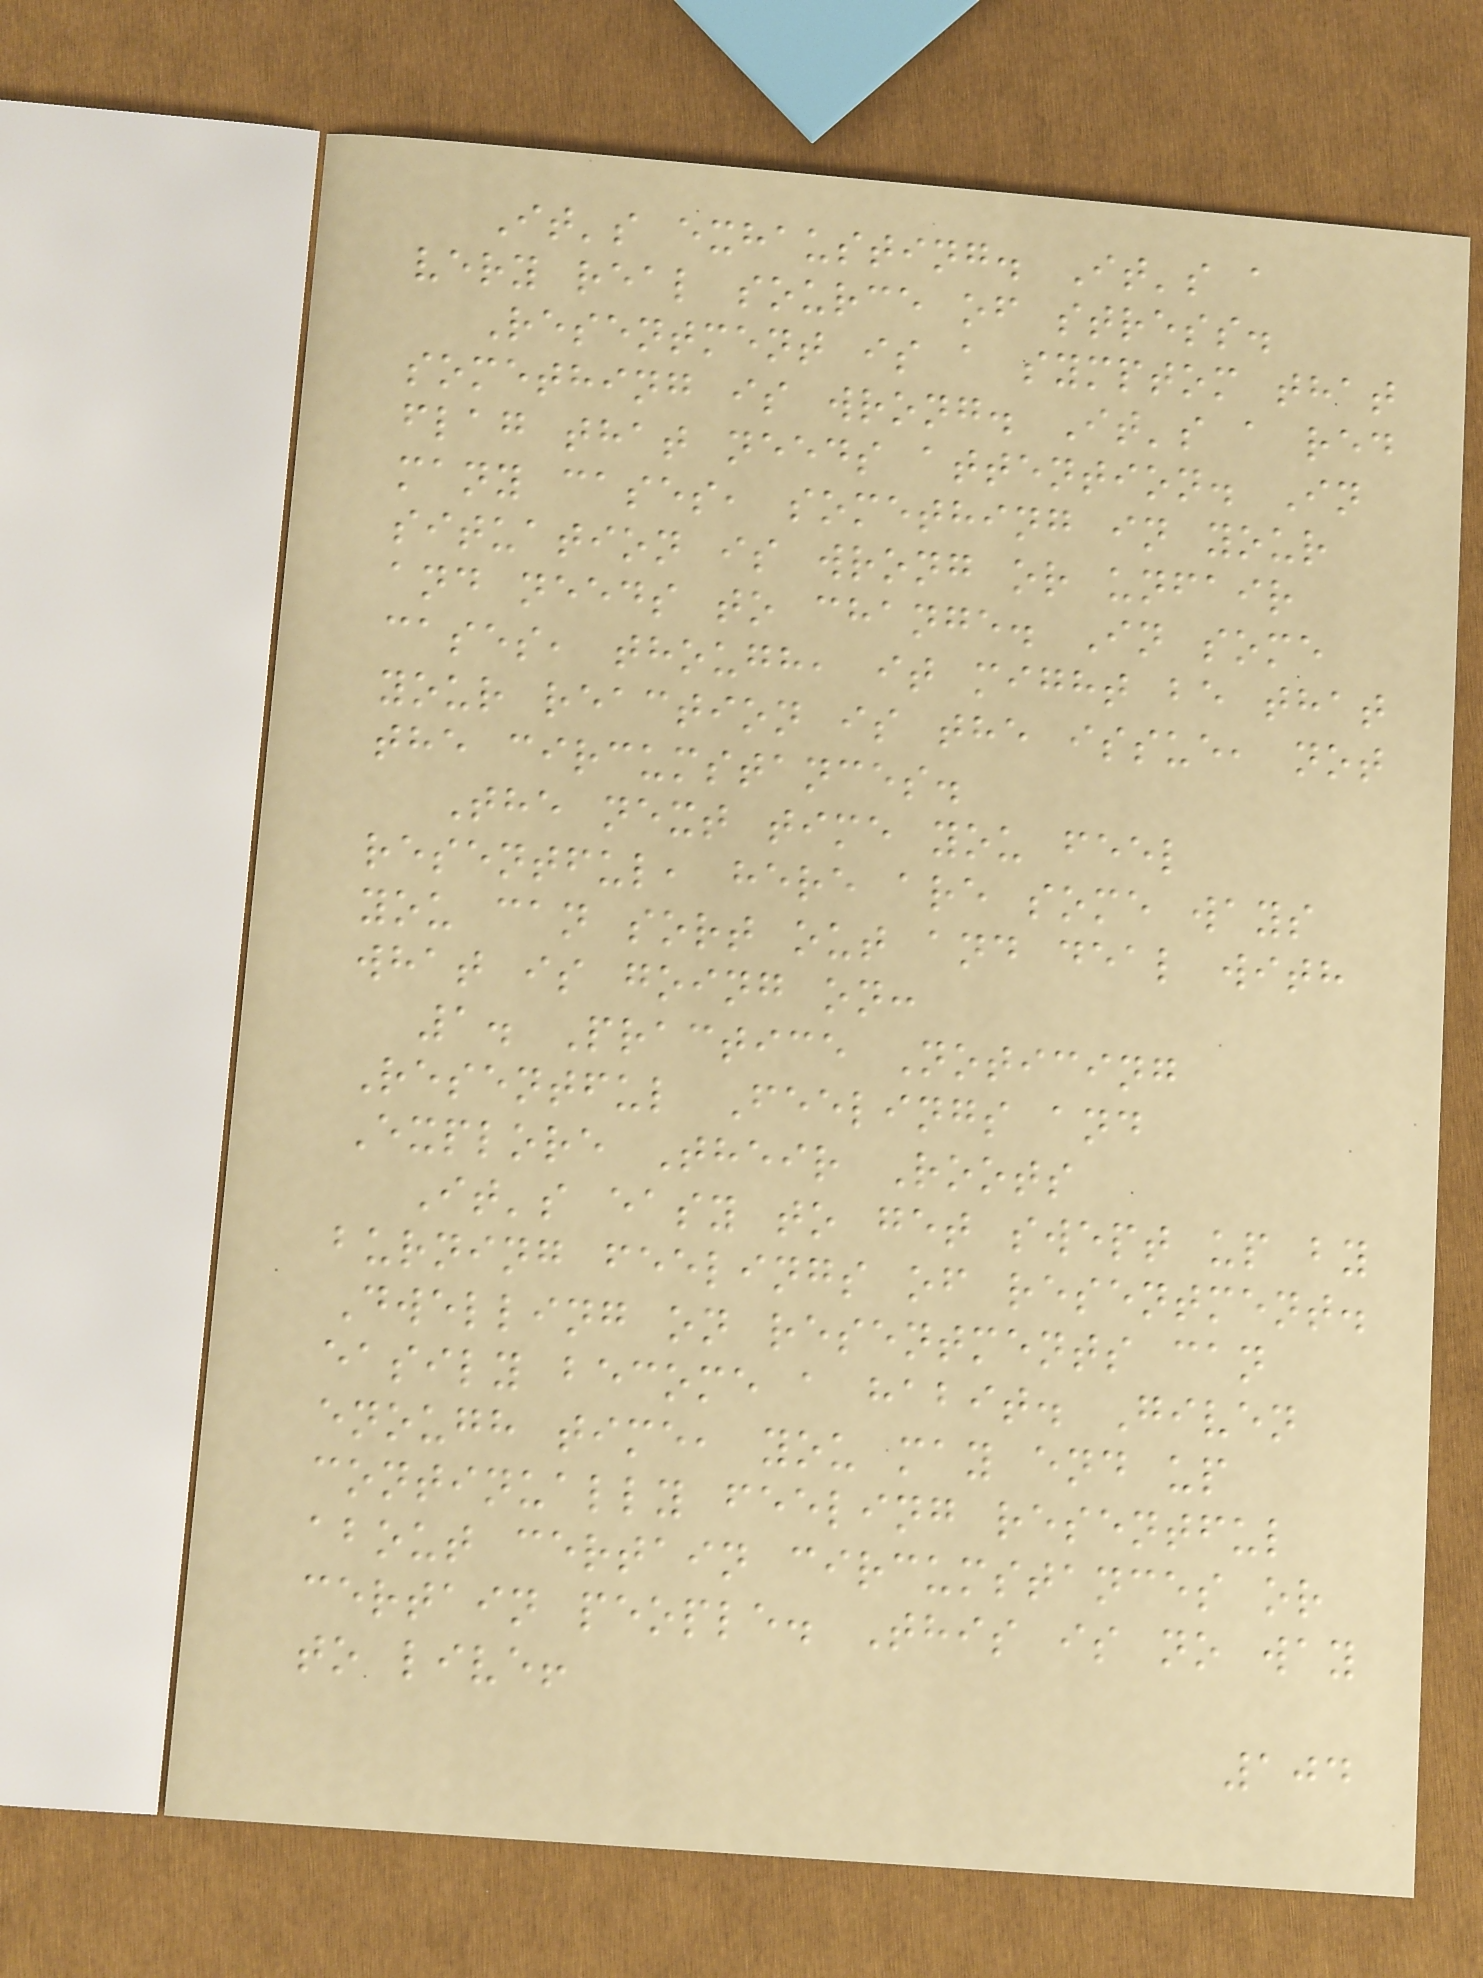It's exhausting. It's a
very real source of stress.
Resentment is a symptom that
something is wrong. It's a red
flag that needs attention. In
many cases, something in your
situation is wrong or unfair
and needs to change. In some
cases, though, it might be that
your reaction is the issue, not
the circumstances.
The next time you feel
resentful, here are some ways
you can sort out and deal with
what is going on:
1. Practice Noticing
Resentful Feelings and
Explore Their Roots
It's easy to get swept up by
burning feelings of resentment.
Dwelling on resentments can
easily become a habit. Given
enough time, you may end up
continually feeling resentful
about certain circumstances or
certain people. This is no way
to live!
104
